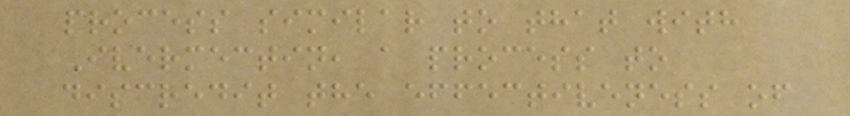process similar to that with
Ivermectin, a process to
discredit the effectiveness of
